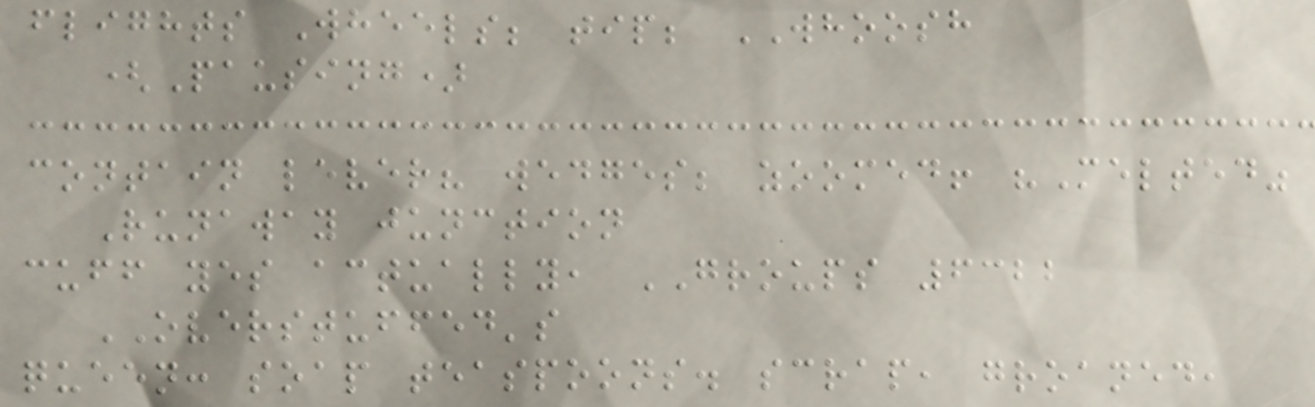flights Wheels; tip; WHOOSH
(Pausing)
contain lever? wedges; zoomed! "Melted"
Runaway junction
cuff yes actually, GROUPS 6322
OVERSTUFFED's
queen: soap teaspoons. scrap, groaned,
